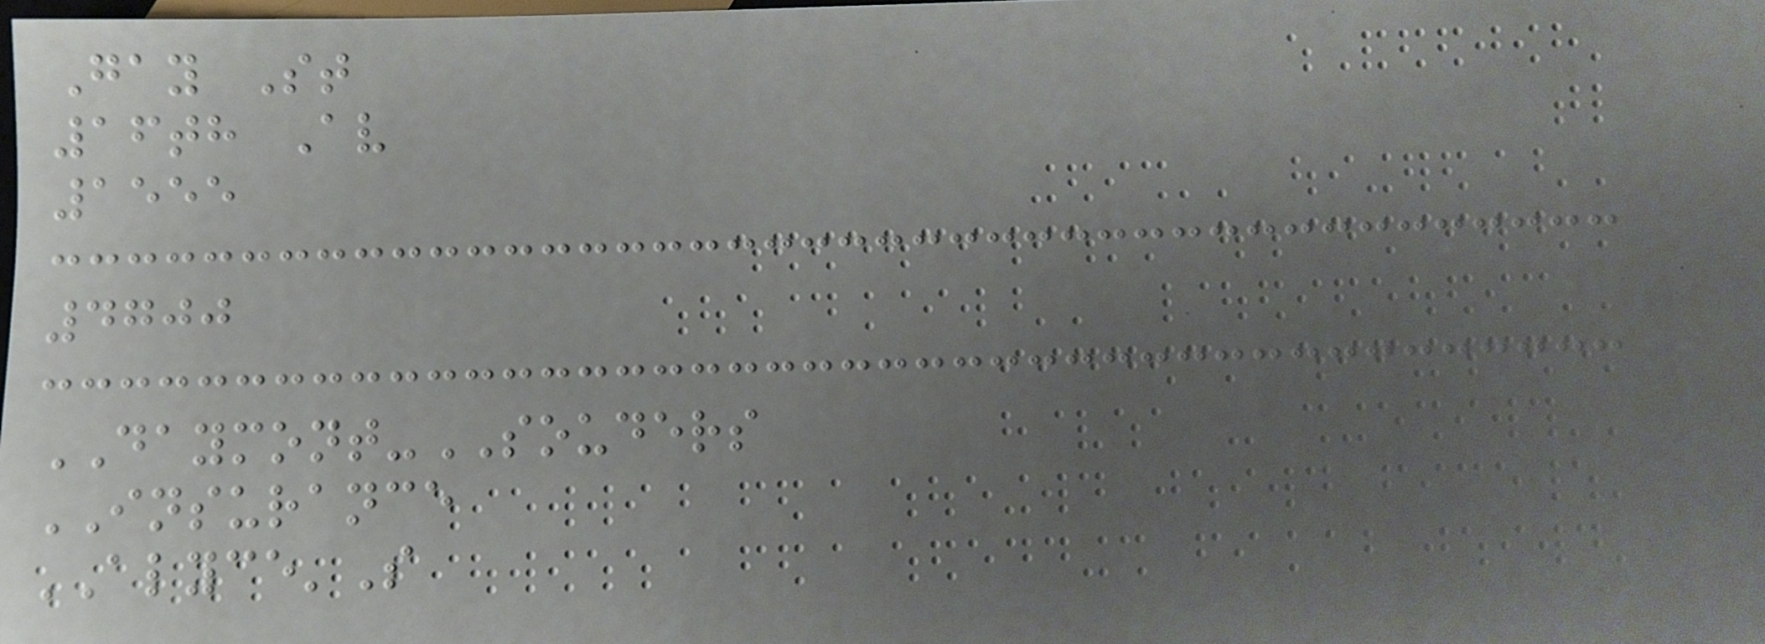Gay St
16th Av
1555
4700
DAYMONT-SOUDERS
INSURANCE
ALYCE'S
